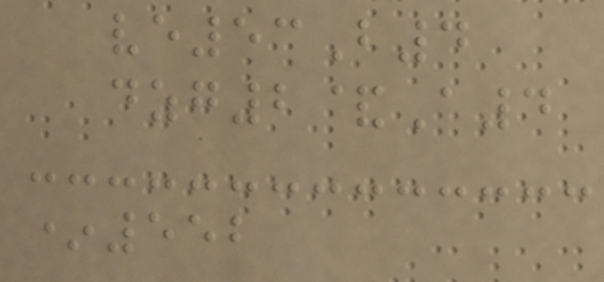ve53B4
dzg2&A4
*552
